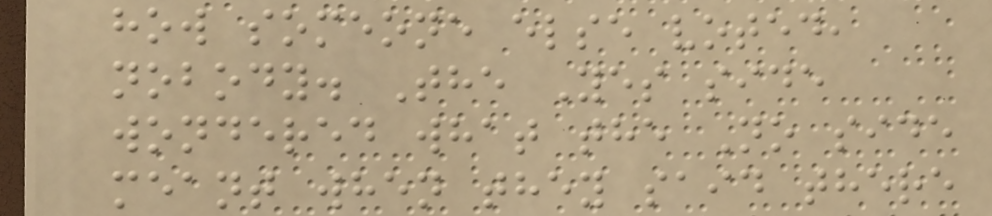how someone else voted,
nobody. The Yes side
wondered what the No side
meant when they said there
